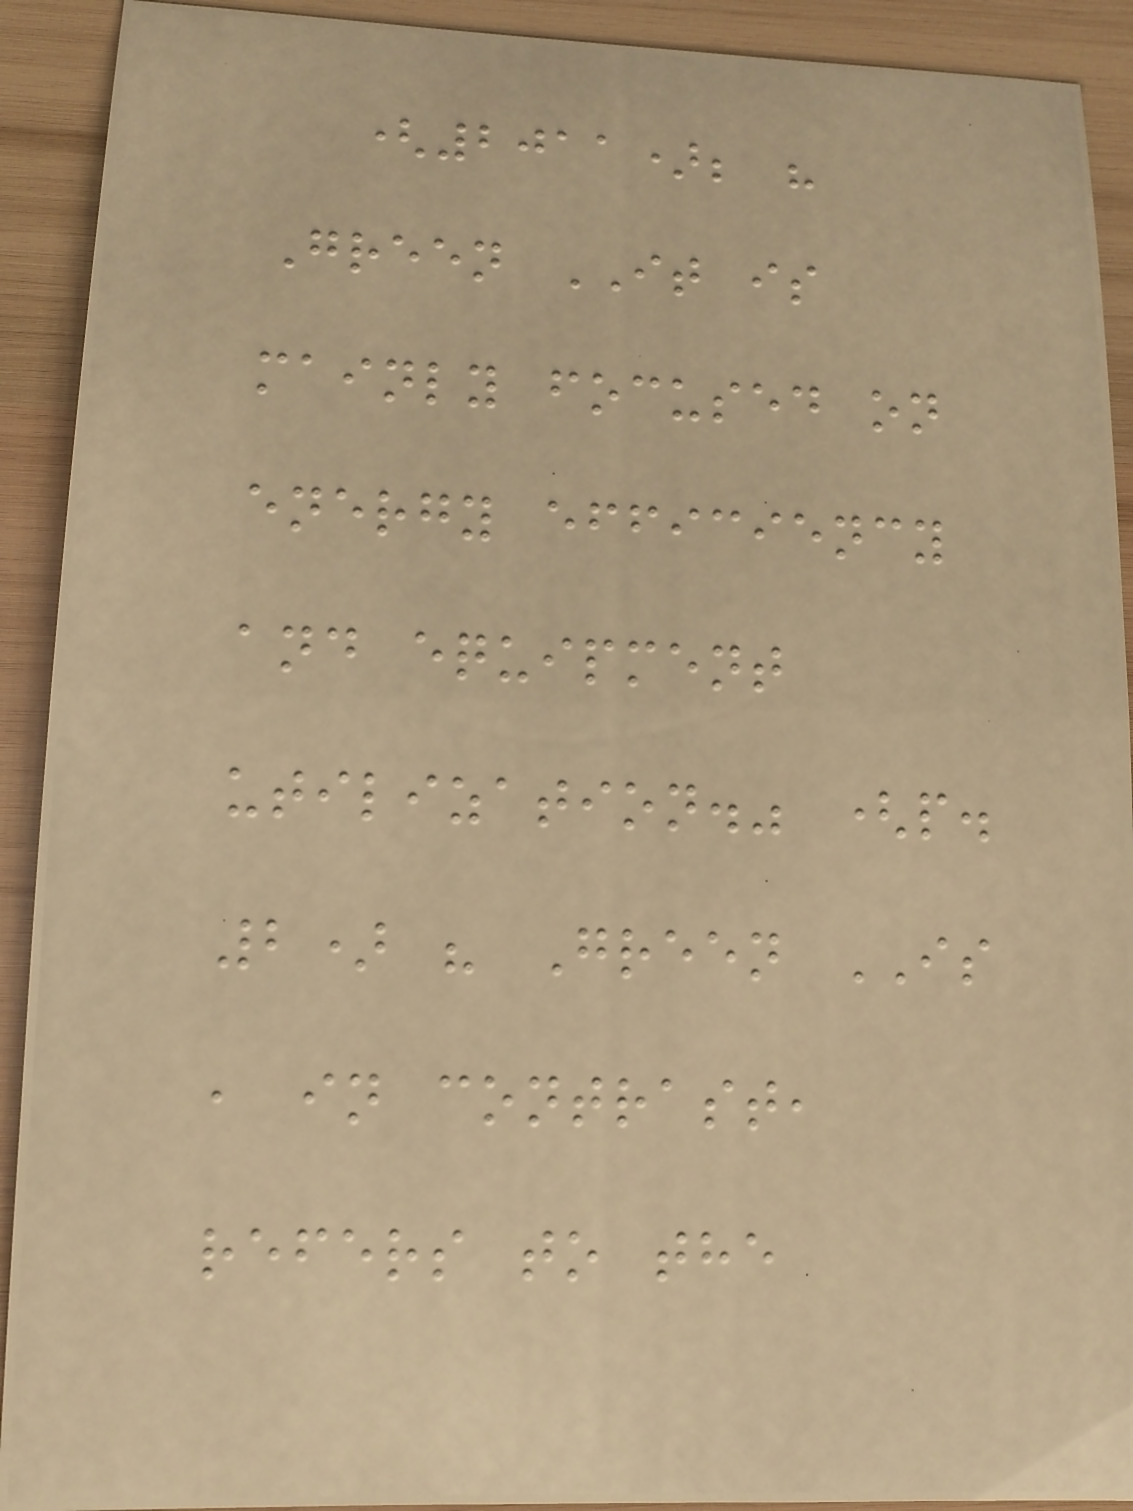(2011); "
Green IT is
mainly focused on
energy efficiency
and equipment
utilization." (p.
2) " Green IS
, in contrast,
refers to the
